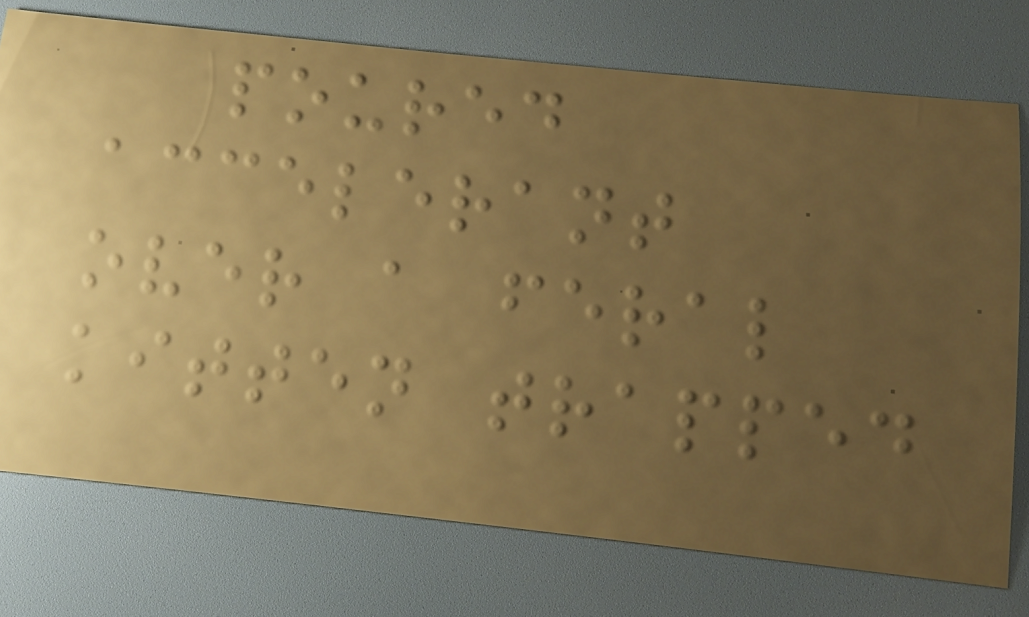poured
accelerant
over a feral
kitten trapped
